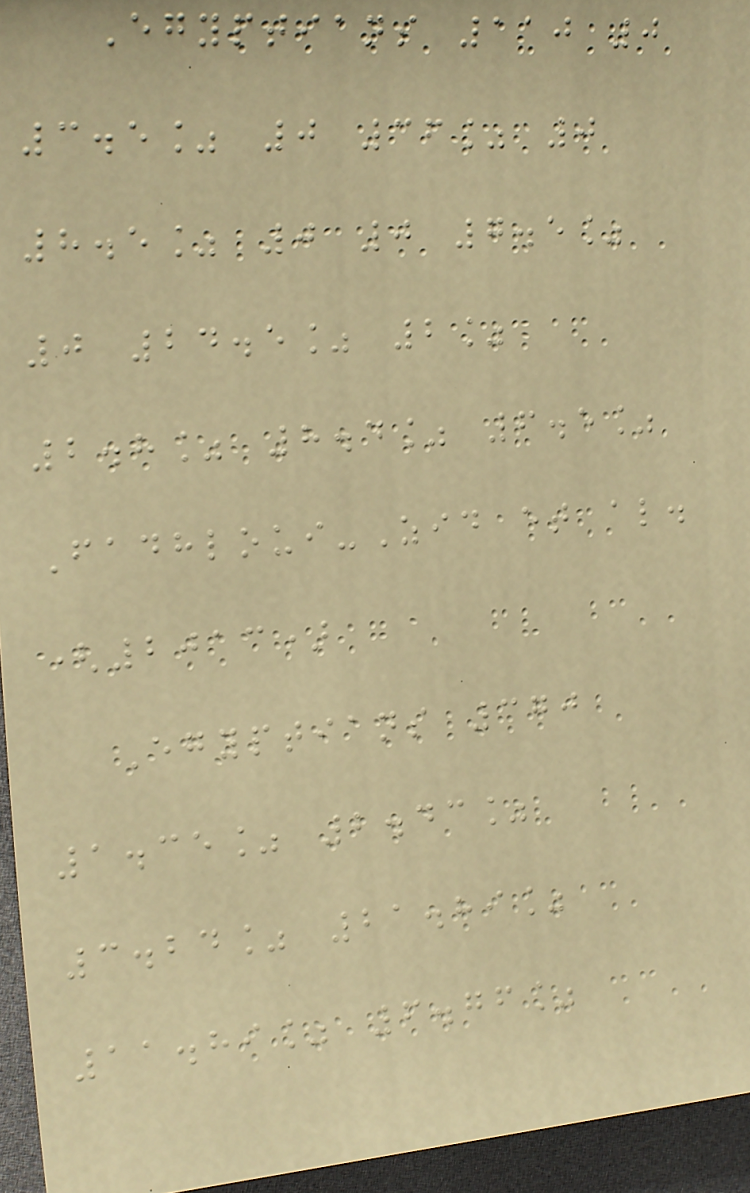Egyptians 110 0
3.5% 0 36% 0
8.5% 0 0 7.5%
0 24.5% 2%
2.8% 8.4% 6.5%
Fadhloui-Zid et al.
(2013)
Egyptians 370
1.35% 2.43%
3.24% 21.89%
11.89% 6.76%
